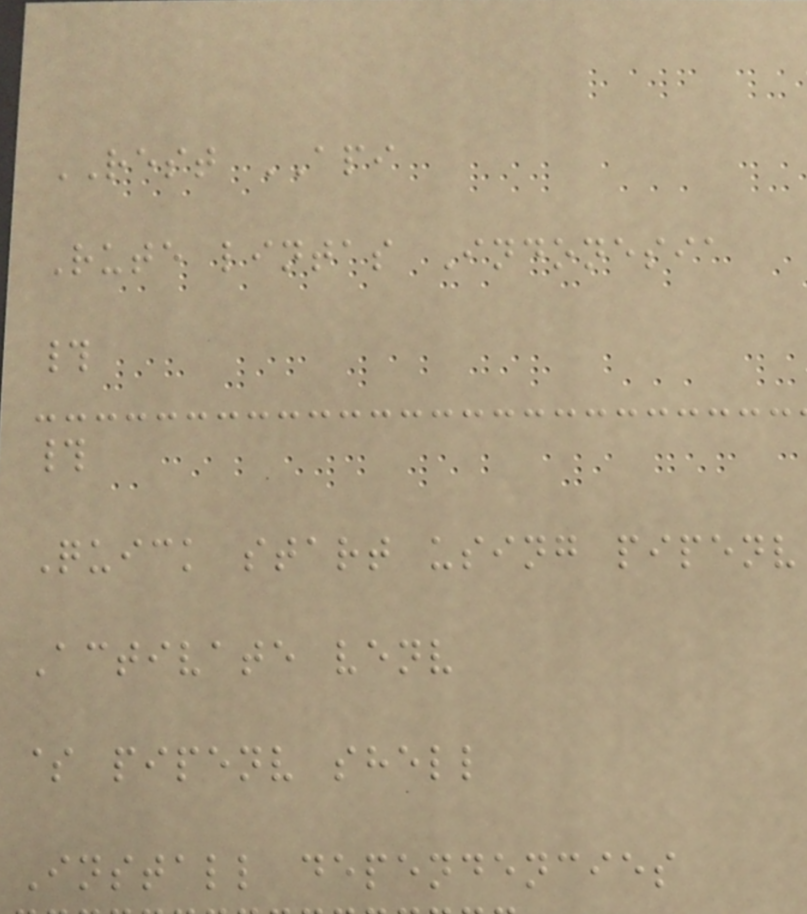REST API
Rute lintas Indonesia
#
#
Quick start using pipenv
Activate venv
$ pipenv shell
Install dependencies
